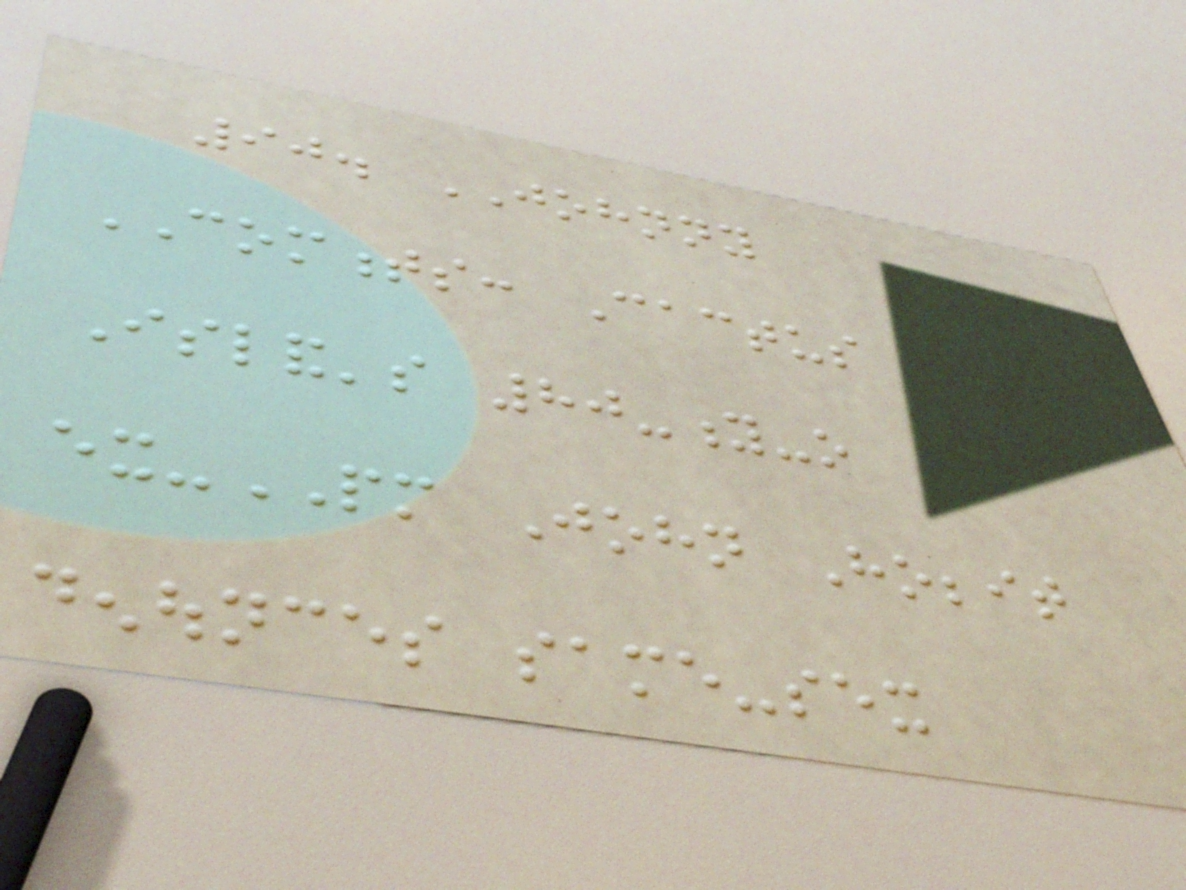90. JOHNNY
COMMENTS: Cactus
Island's 80-y-o
ex-PM John Hobbit
denounces same-sex
